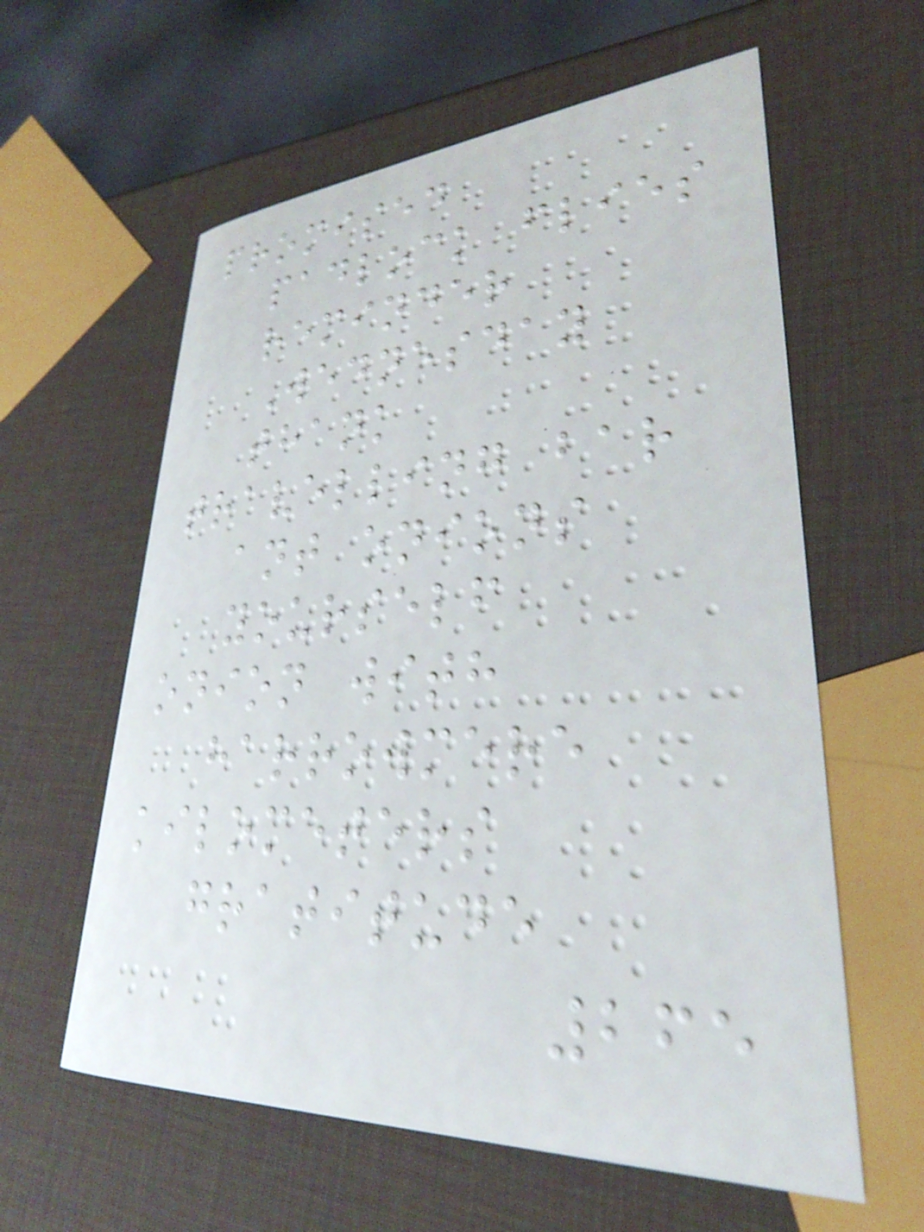promised
padlock flies
reminder
Wednesday
thank
travelling bar
ant onions
yourself
onion with
harrowmere
kilometers
gratitude
265
